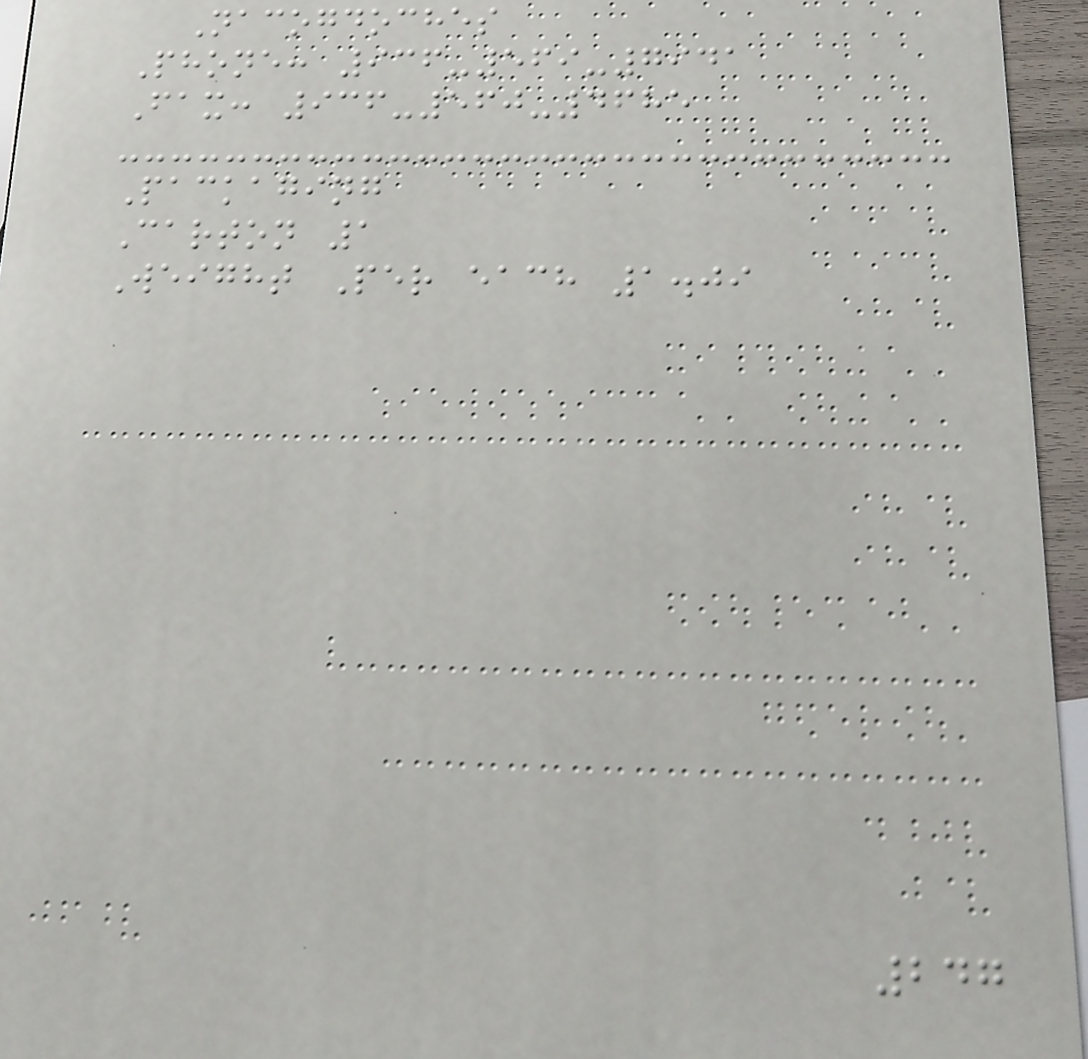Nacogdoches
Phone: 936-569-7941
Fax: 936-560-4685
Packaging
Carton 1
Weight Per each 1.09
247
